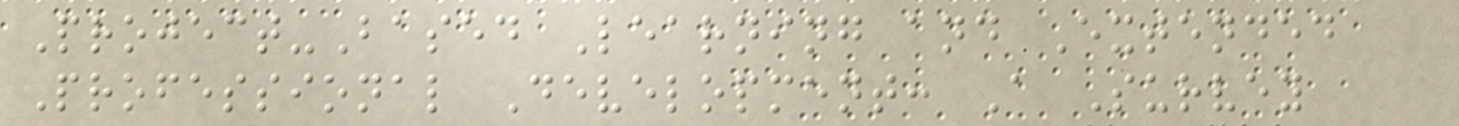Project-Based Learning and Extended
Professional Development: A Survey
